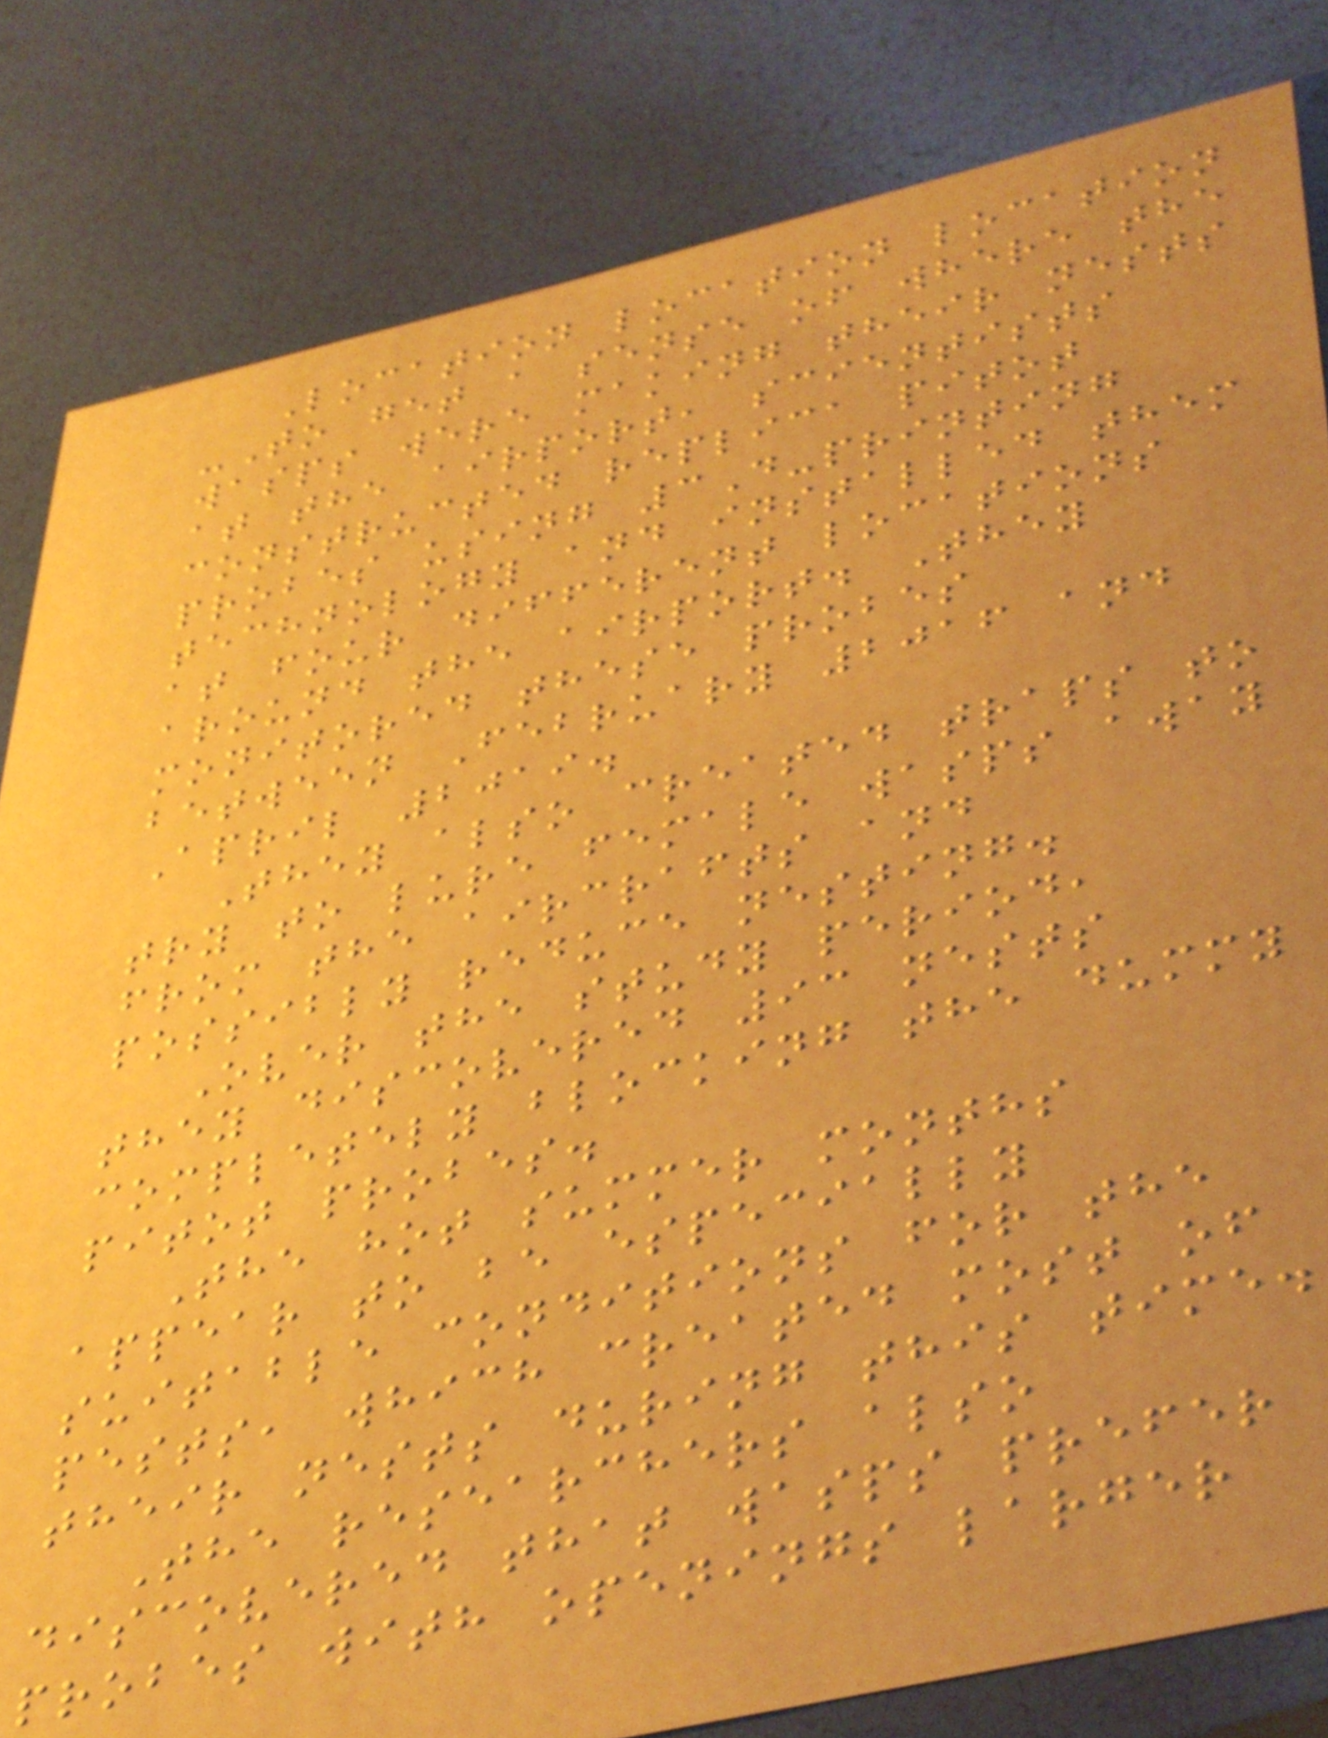Location location location
-To get a sense of where the
wasps were making their nests
at the airport, scientists
constructed replica pitot
probes using 3D-printing
technology and installed them
at four different locations
around the airport. They
monitored these probes
between February 2016 and
April 2019.
They also created traps to
try to lure female wasps away
from the aircrafts and
possibly reduce nesting.
Over the study period,
they discovered 93 nests
completely blocking the dummy
pitot probes.
The hot summer months
appear to be especially
suitable conditions for the
pests, which created most of
their nests during this time.
The researchers also
discovered that wasps prefer
probes with openings larger
